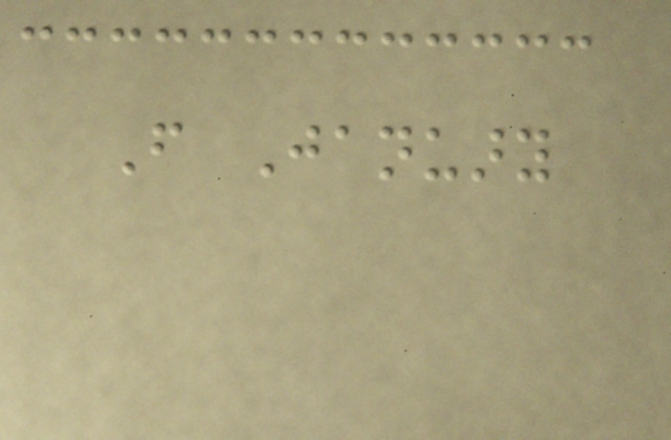From January
